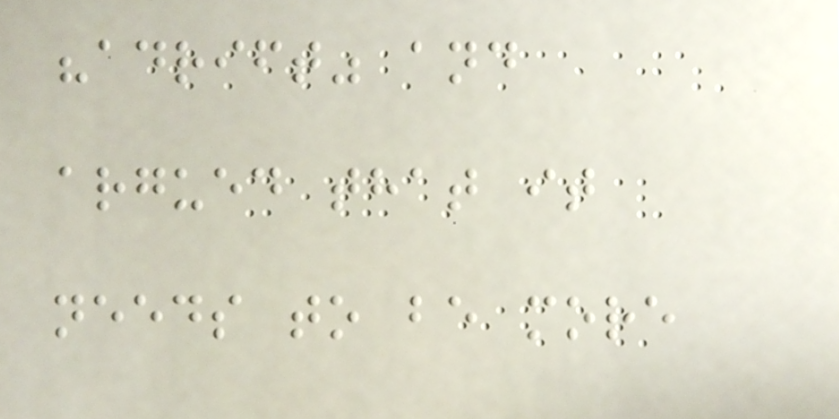"adrift" and
argued that it
needs to be more
